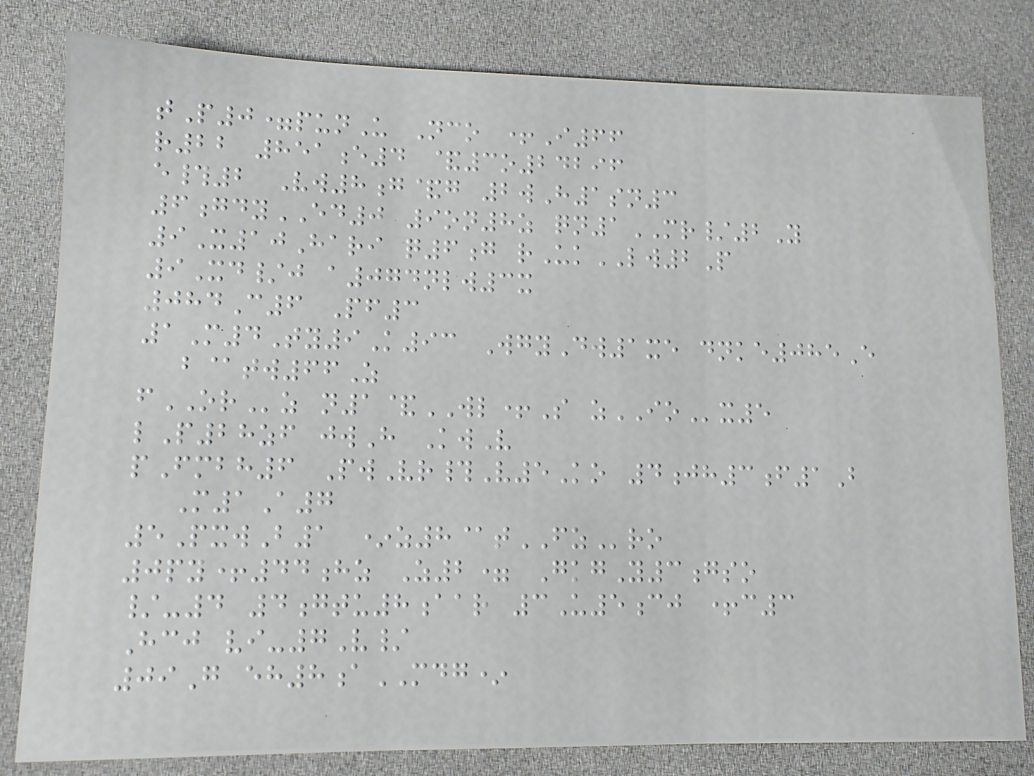tP0=punU Nco +I66
r22 851e4 &3o24296
e#2 Vw8g&g 2wH1sn3
6gdyED0 9on8z qn1MR/2Y
9X10Hari q6g rUkLW2P
9Xd/j a074nlw3x
084C6 Pf3
1M4Ty9K93 WgyDw1xe dnke085E
b@tw66Z
fORz n1&WL+S zIOx5
lP28zf jwH KwV
pFmbh6 PwVr#V5Ko 4jh3f1B
M1A7
5PxwB1 *z8@tFZro
0py+44hz Z2= GkgY3gso
/-4 4gtu8aar 3U5cj +c3
Hcj vi-7V/
09G eh8aMDG*
